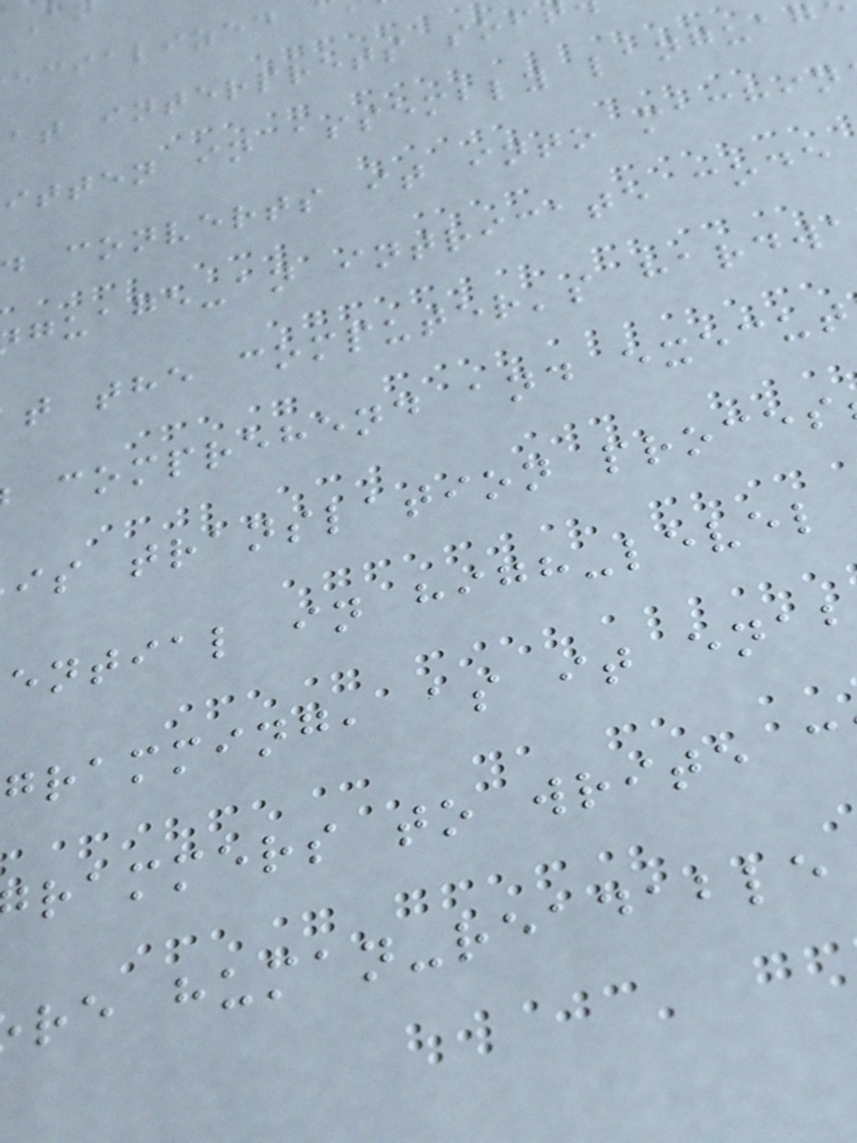ecialized
at interprets sof
itten in assembly languag
converts it into machin
guage-an intricate code
t the computer's hardw
comprehend and execut
is translation proces
ential in high-level
gramming, as it ena
rammers to write c
re human-readable
